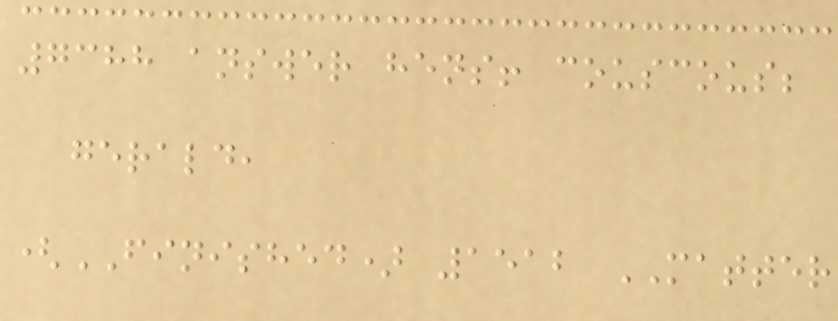7388 answer hens! couscous;
gerald,
(FINISHED) 1512 MATTER
